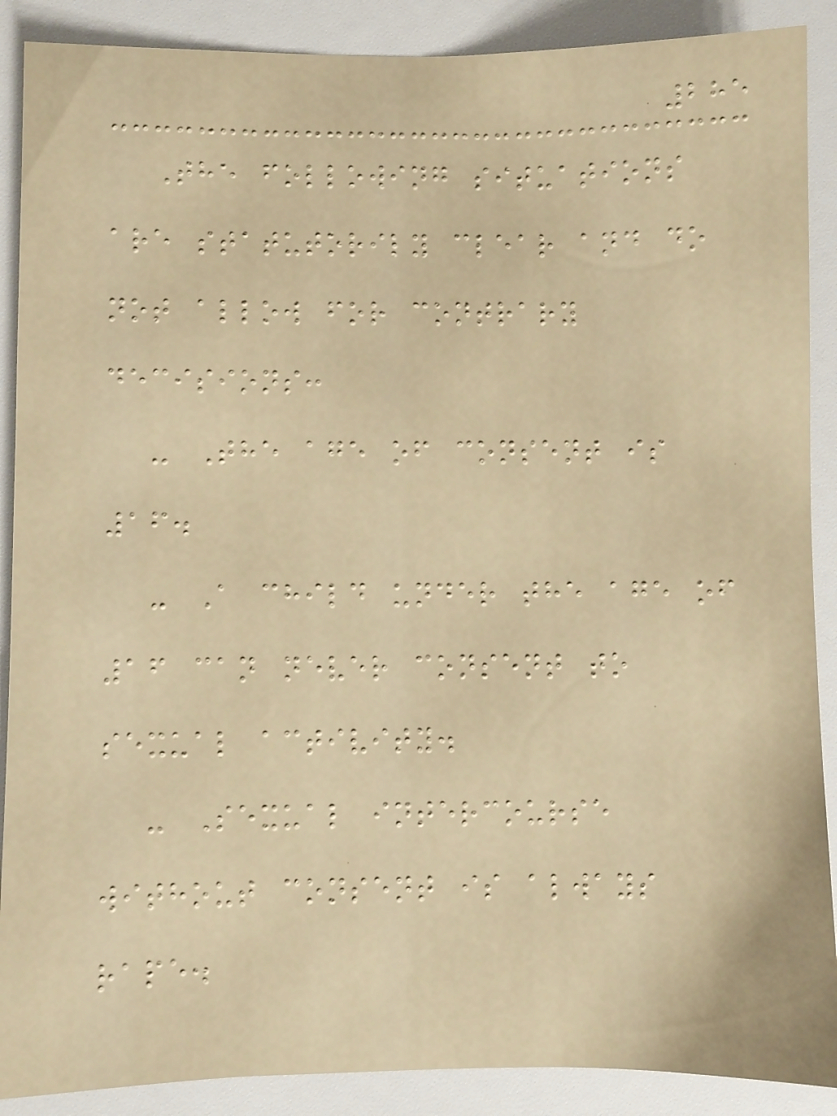285
The following situations
are statutorily clear and do
not allow for contrary
decisions:
- The age of consent is
16.
- A child under the age of
16 can never consent to
sexual activity.
- Sexual intercourse
without consent is always
rape.
